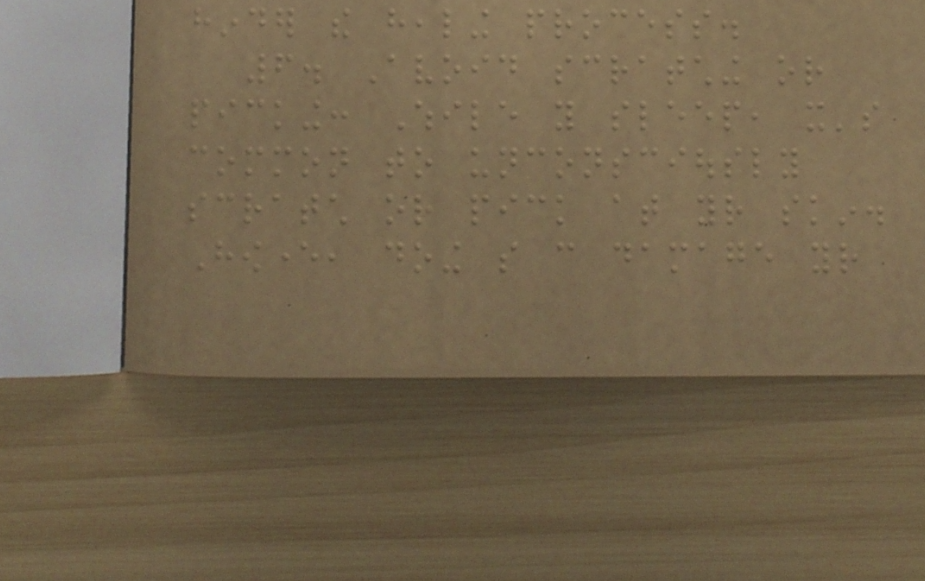hinder the healing process.
6. Avoid scratching or
picking: While you sleep, it's
common to unconsciously
scratch or pick at your skin.
However, doing so can damage your
